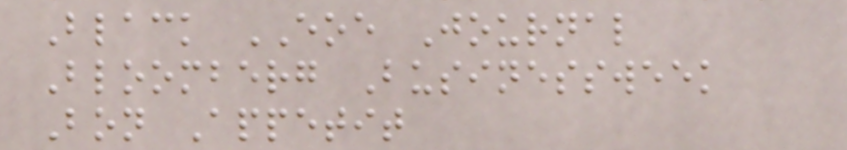Black EOE Journal
Bloomberg Businessweek
Bon Appetit
